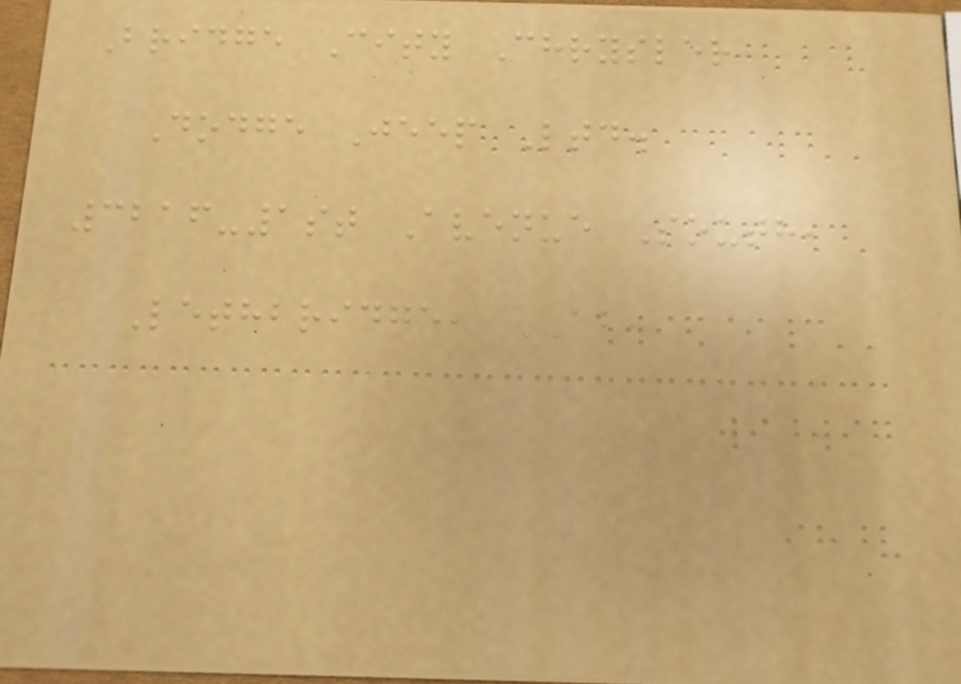Bridge City Chrysler
Dodge Jeep Ltd.
3216-1st Avenue South,
Lethbridge, AB,
